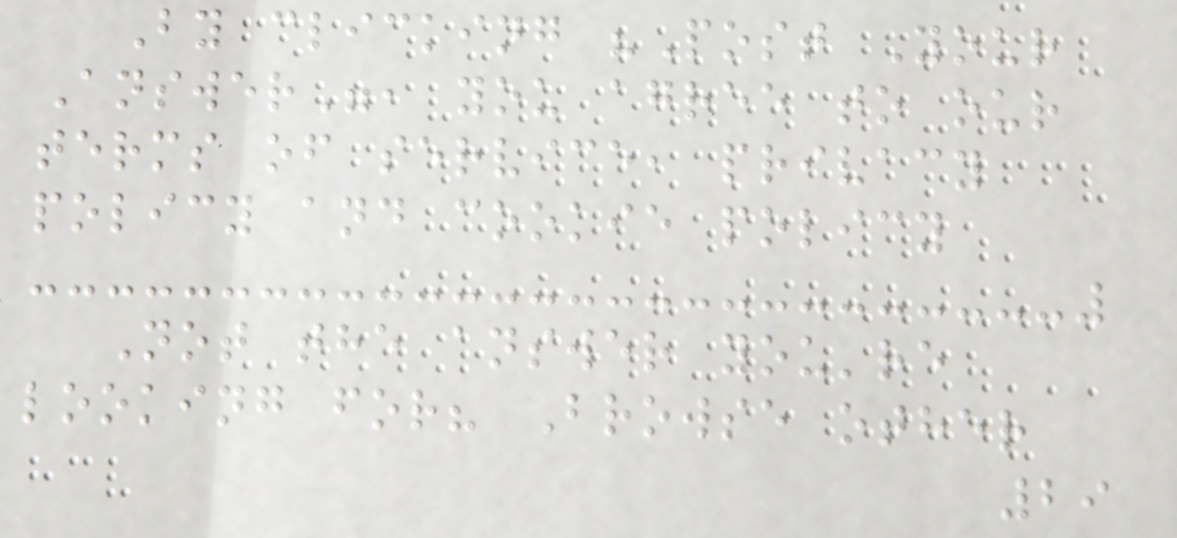By clicking "Post Your
Answer", you agree to our
terms of service, privacy
policy and cookie policy
Not the answer you're
looking for? Browse other
29
